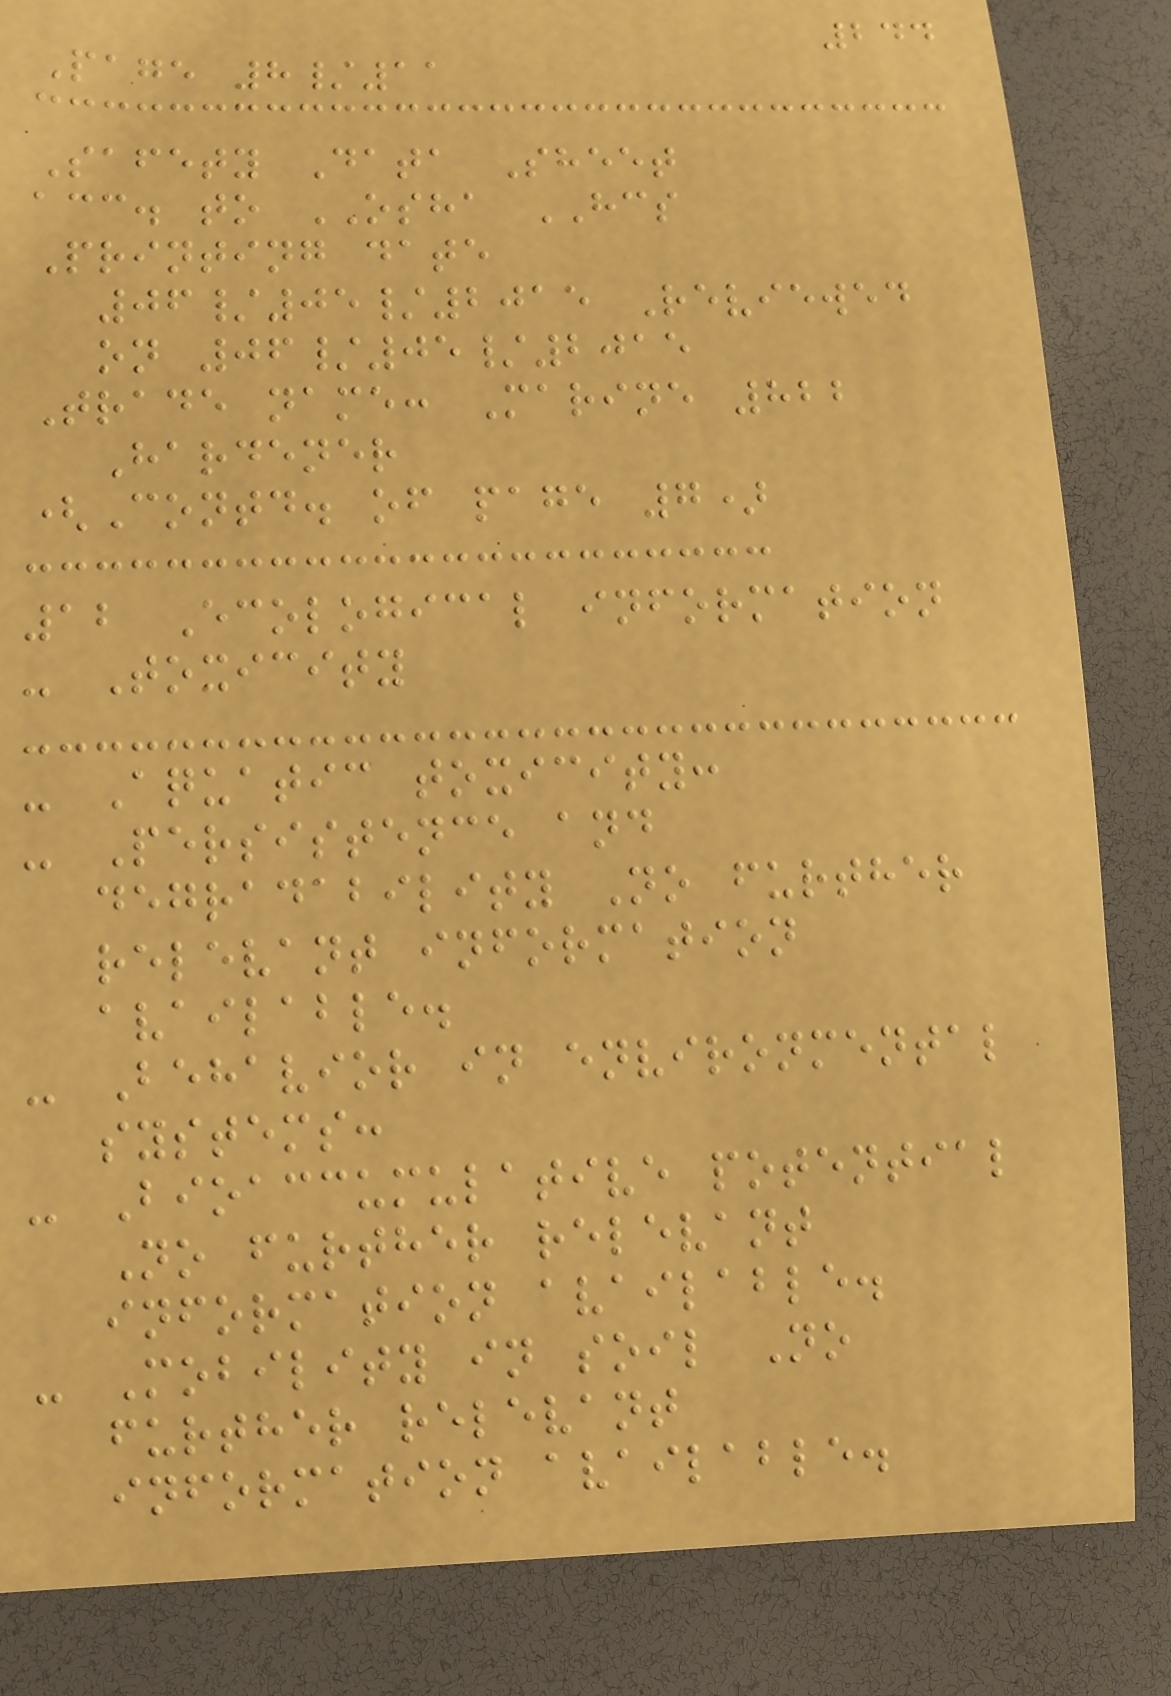244
Page 8/11
Safety Data Sheet
acc. to OSHA HCS
Printing date
06/05/2015 Reviewed
on 06/05/2015
Trade name: Marine 822
Hardener
(Contd. of page 7)
12 Ecological information
- Toxicity
- Aquatic toxicity:
- Persistence and
degradability No further
relevant information
available.
- Behavior in environmental
systems:
- Bioaccumulative potential
No further relevant
information available.
- Mobility in soil No
further relevant
information available.
